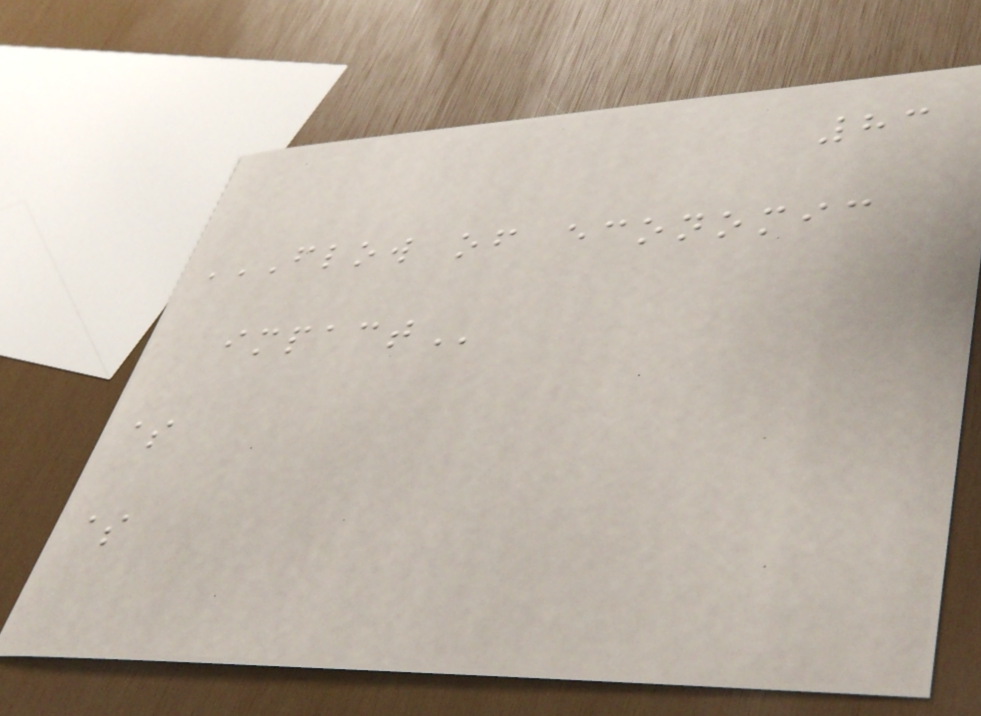83
FLOW OF ECONOMIC
IMPACT
$
$
